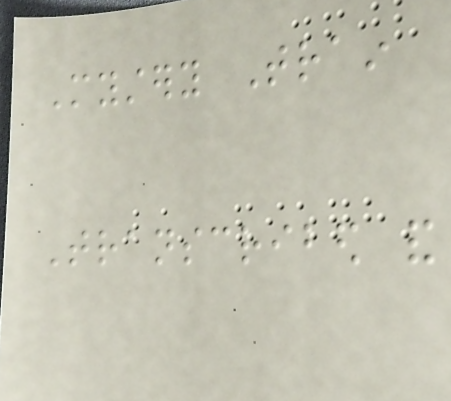Mystery Train
Transcribed and
